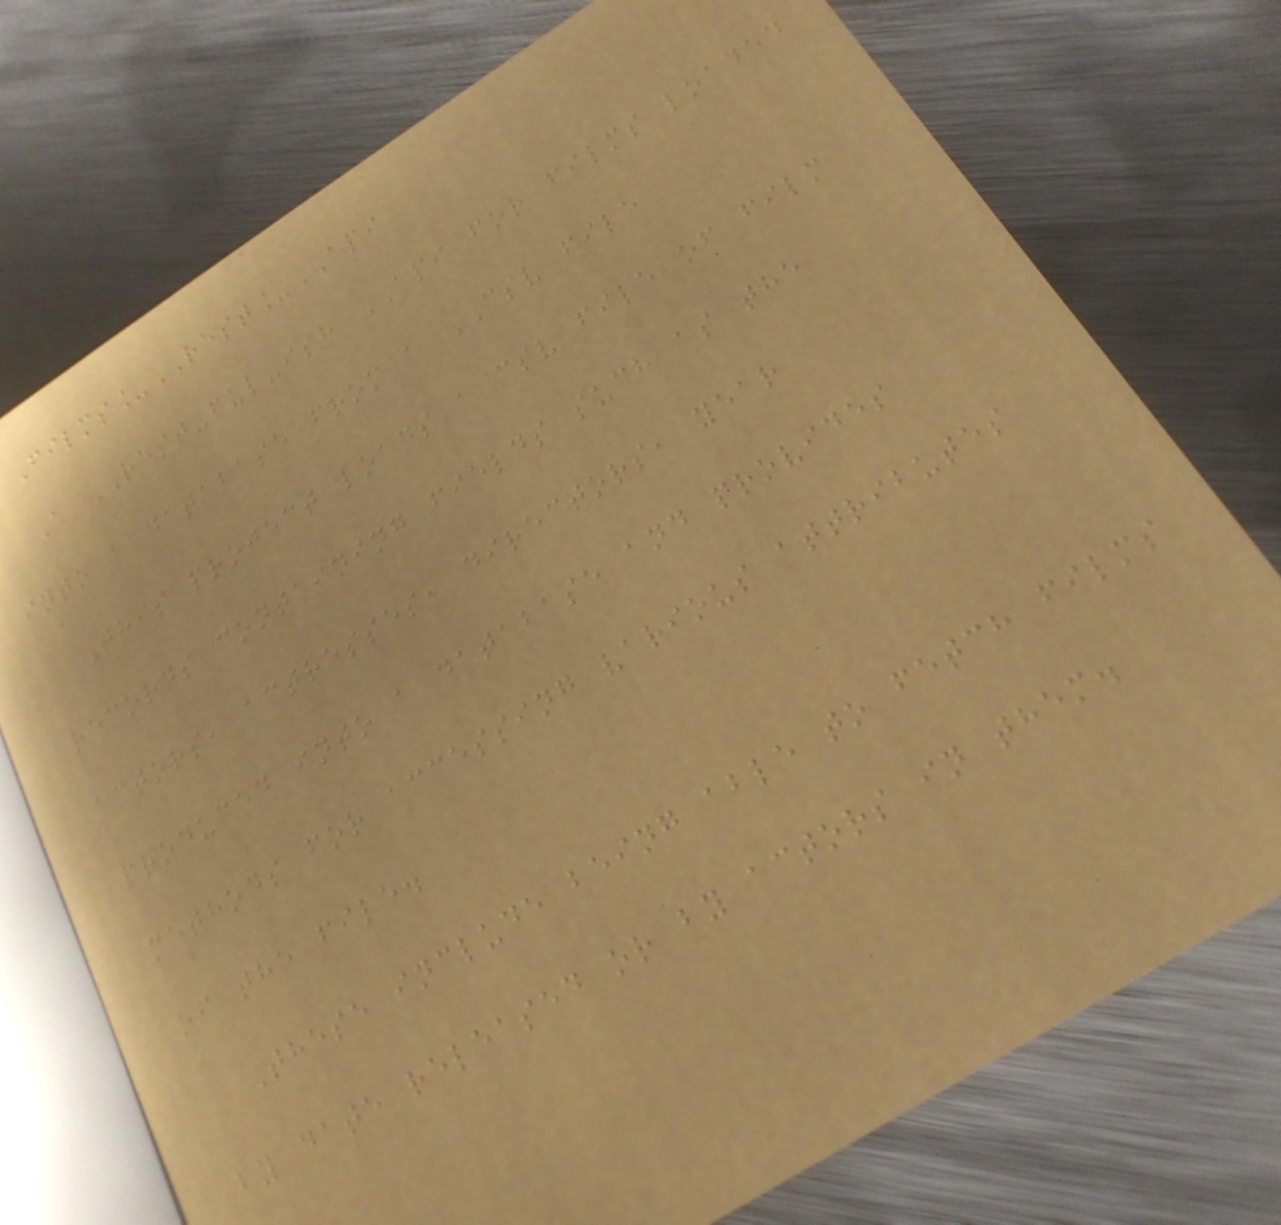Films_REST_API
A REST-ful-ish API for films loaded
into a database from a CSV file
This project loads a csv file of film
records containing fields such as the
actors, actresses, directors, year
produced into a database and provides
methods for accessing various attributes
of the file.
These include being able to fetch films
by date released or by actors in them.
